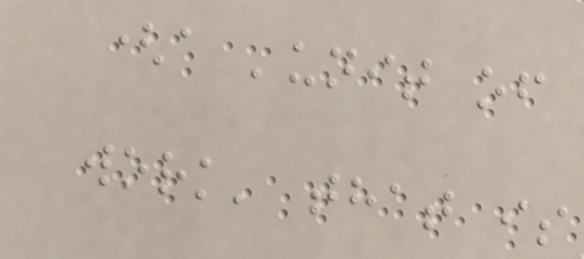(a 'unit of
work' that is
